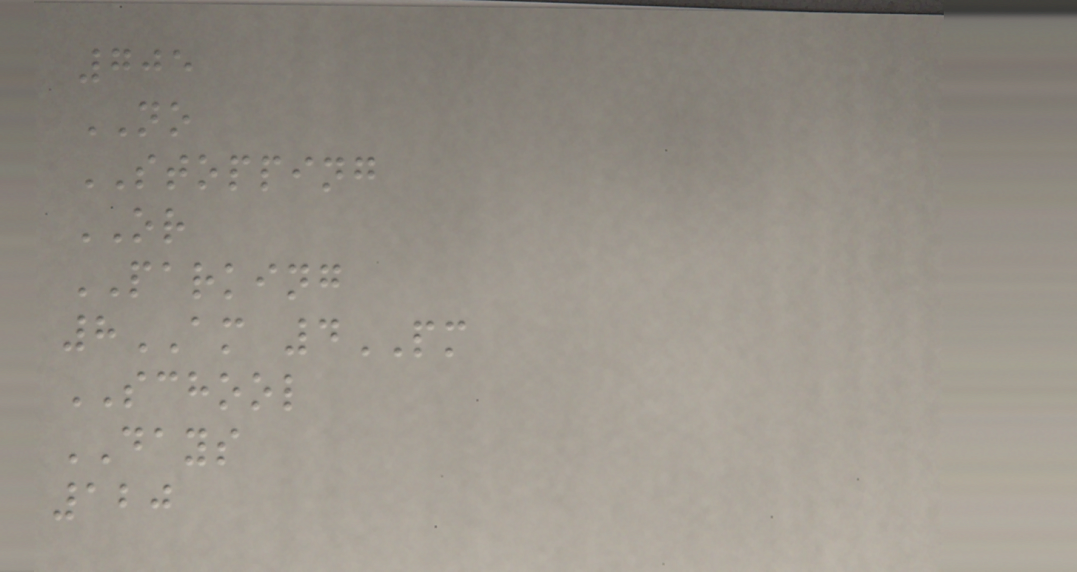705
NO
STOPPING
OR
PARKING
8AM 4PM
SCHOOL
DAYS
120
